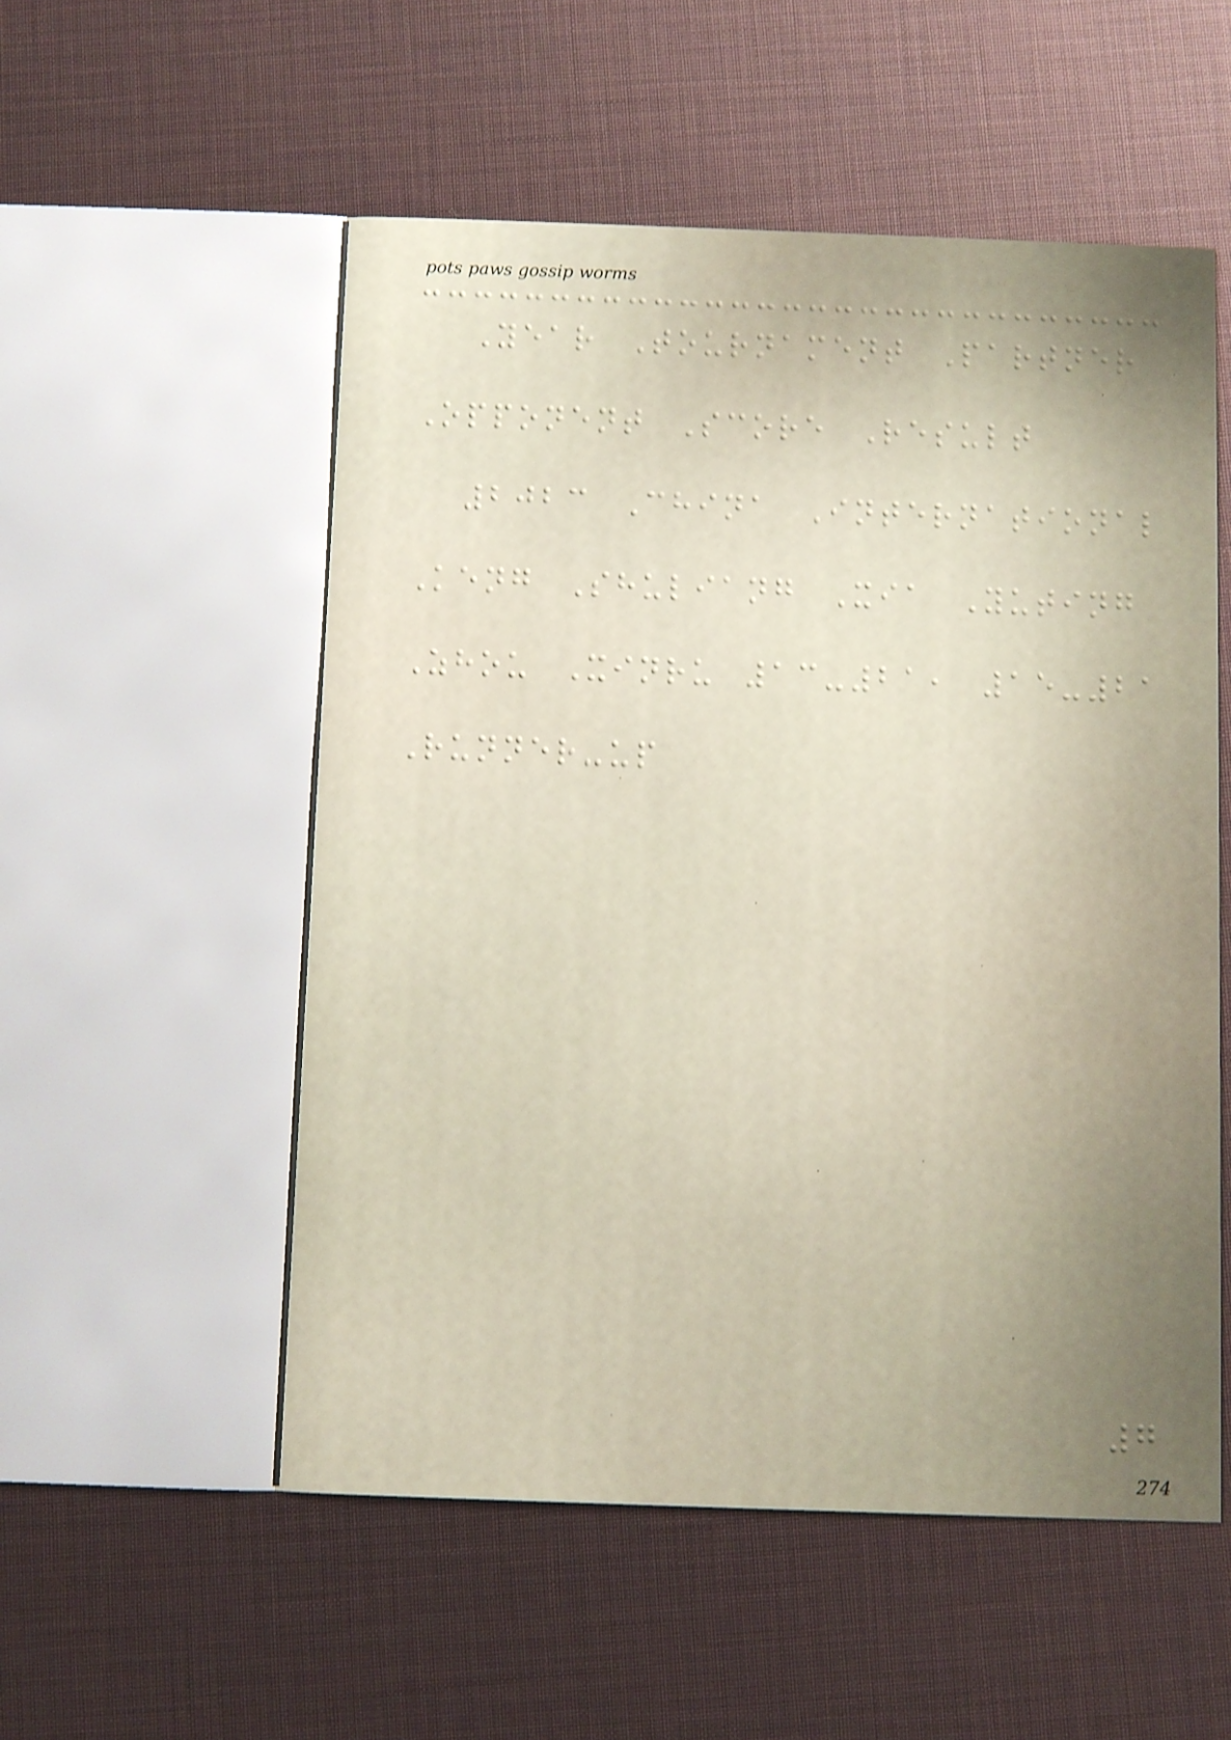Year Tournament Partner
Opponent Score Result
2023 China International
Keng Shuliang Xia Yuting
Zhou Xinru 13-21, 15-21
Runner-up
7
